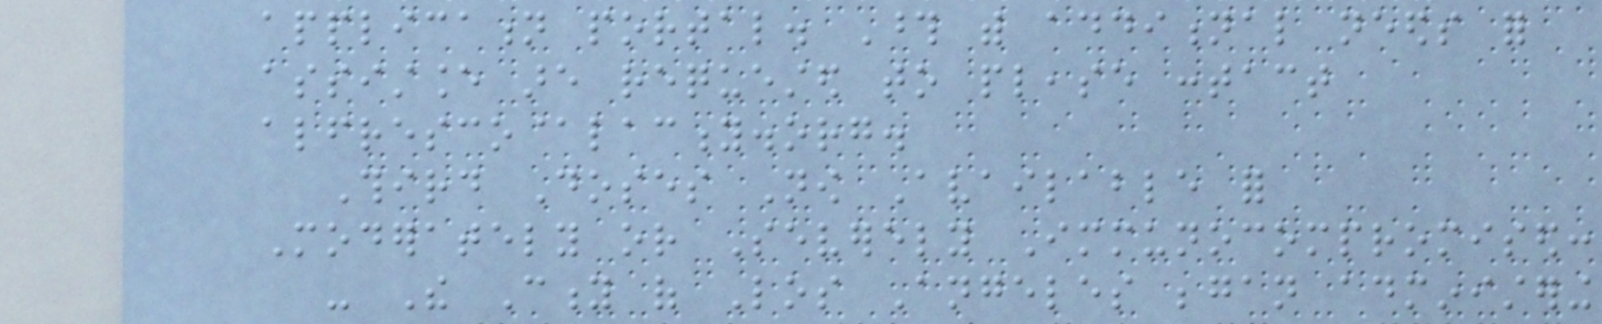application portal. Those with additional needs for
assistance are requested to please contact
alfresco@lacity.org.
Third Doses Now Available for
Moderately or Severely Immunocompromised:
- The City of Los Angeles began administering
